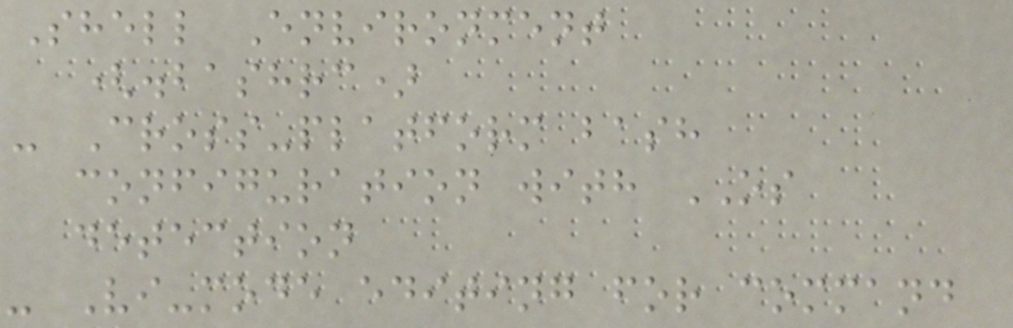Shell Environment
(.bashrc)
- Cross-platform bash
configuration with OS
detection
- Vi-mode editing for command
